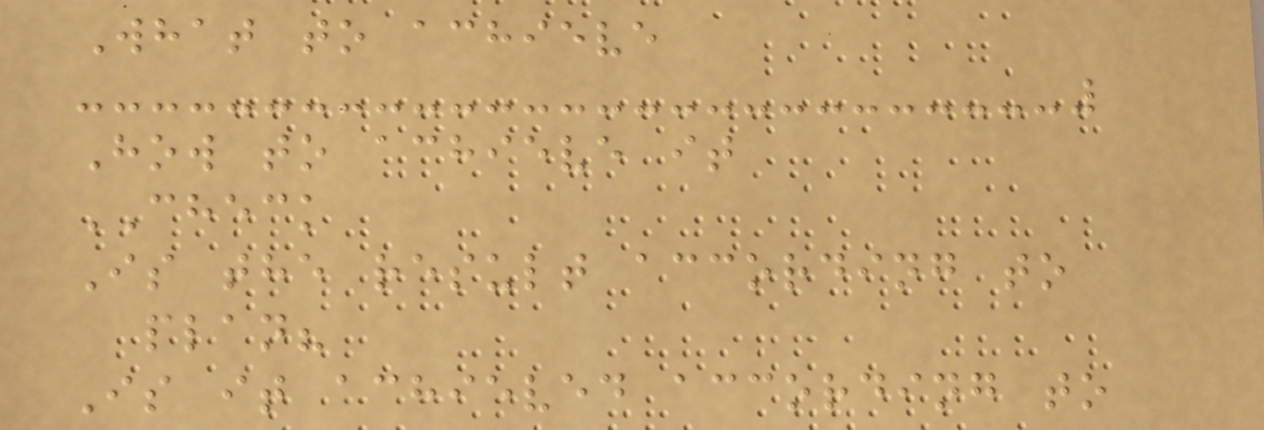What to achieve
How to achieve it
CHECK
Is the result according to
plan?
Is it achieved according to
